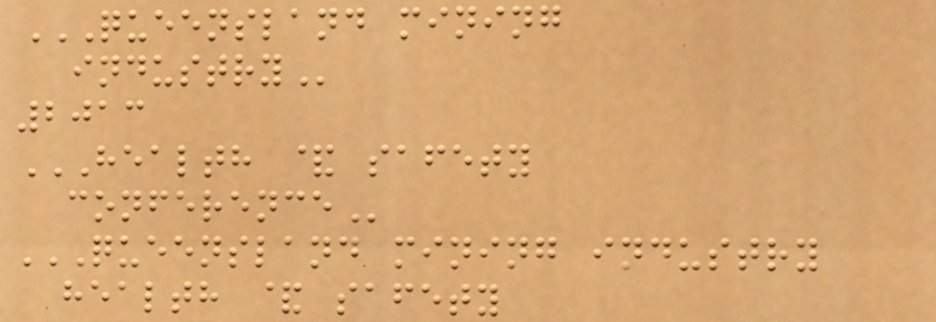QUEENSLAND MINING
INDUSTRY
2013
HEALTH & SAFETY
CONFERENCE
QUEENSLAND MINING INDUSTRY
HEALTH & SAFETY
